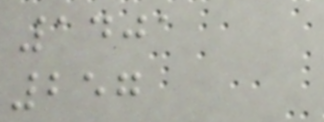1401
257
